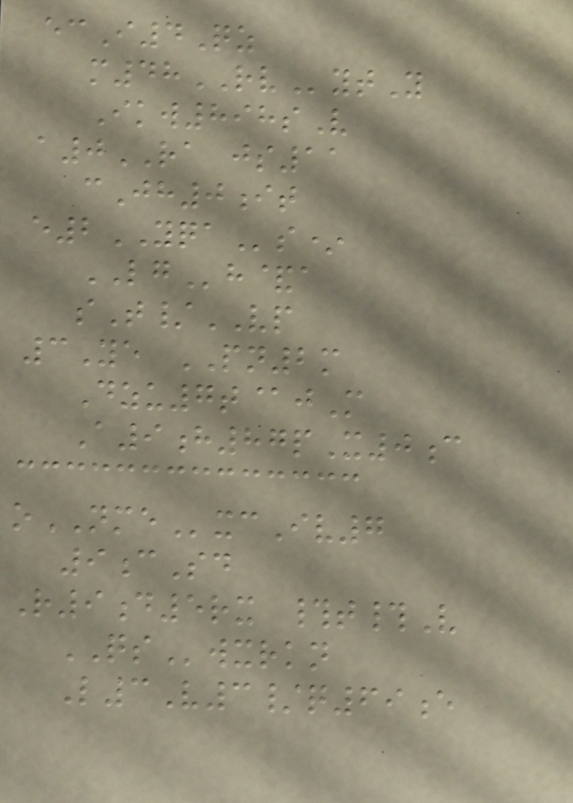ecI4Qz
m48RVytY
Ikw898sV
a0RA js11
cJh0it
e2YQAs*
LGh&a
sT/VP
3Ye PN2m
Dzu7t@jM
A9h87pX0c
oNMExcIv7
9cSd
R9d5rx #t#V
QSwxrkn
L3V3/q69e
